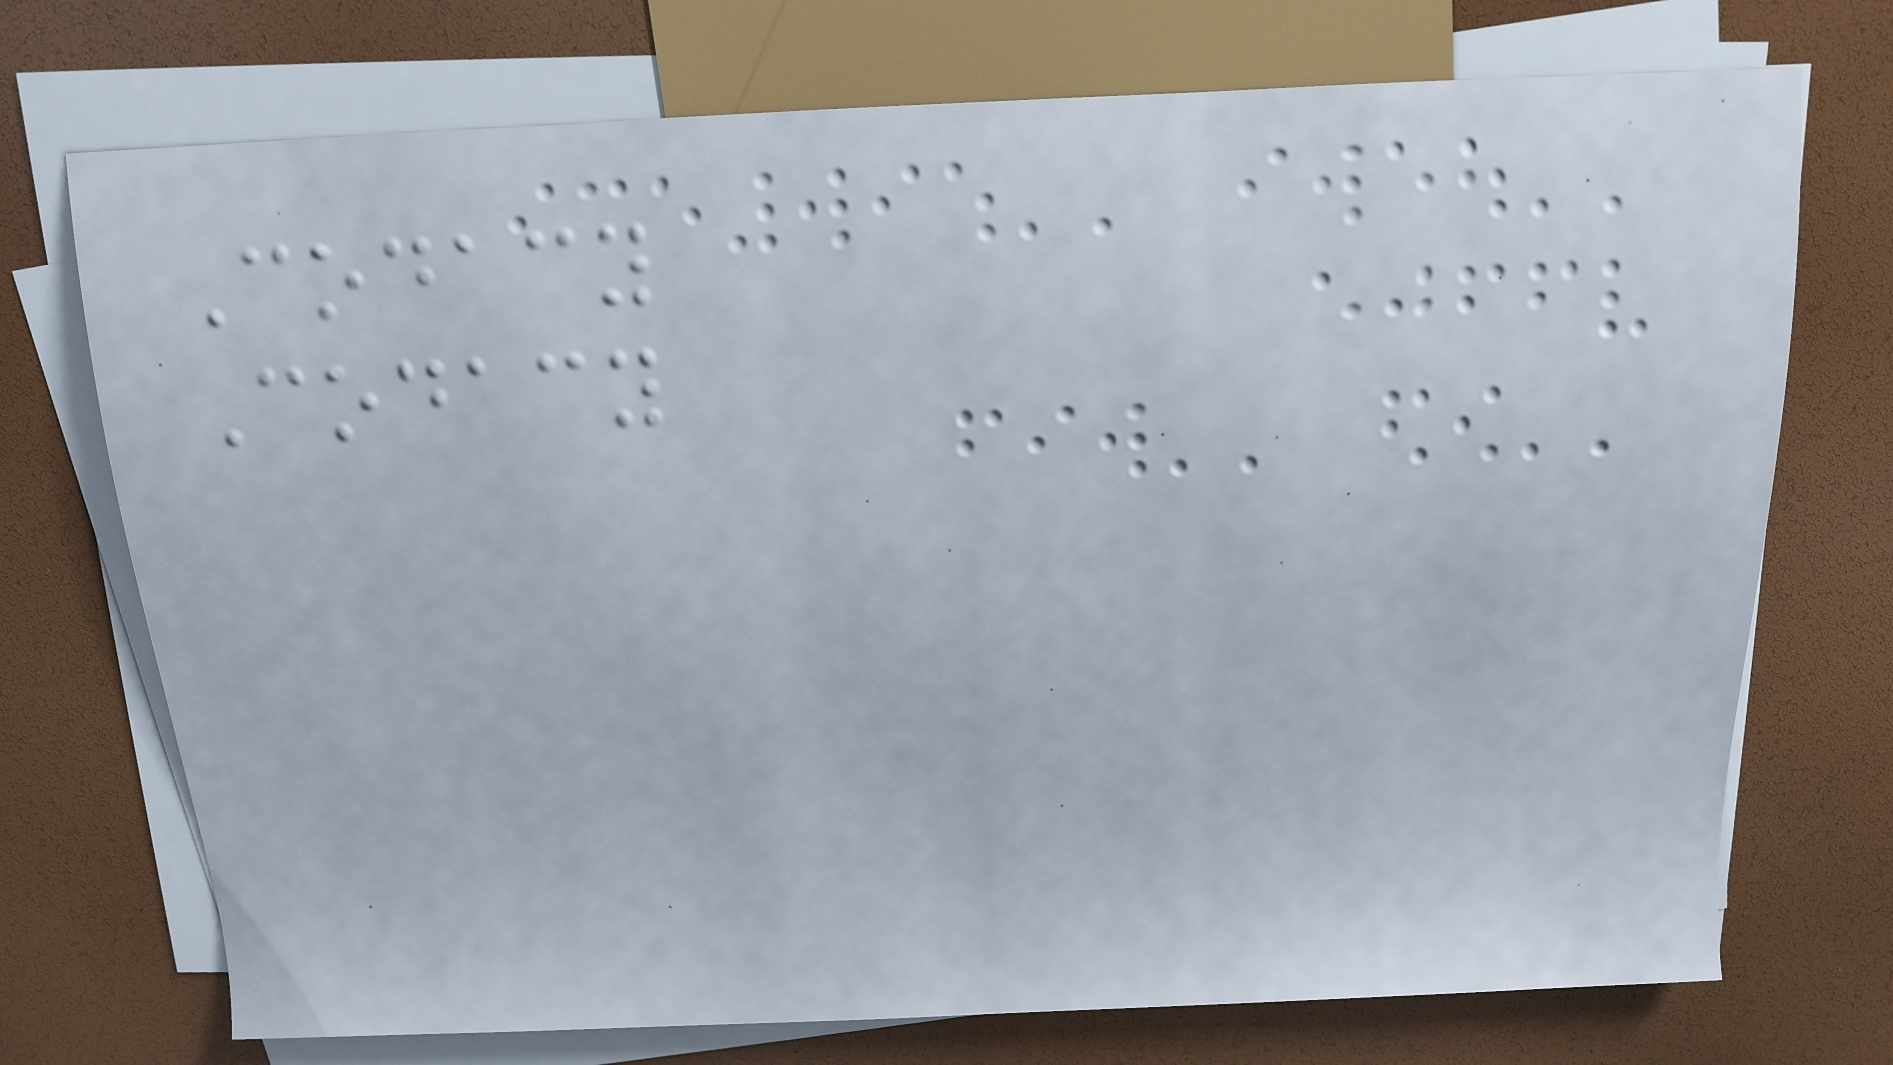Codacy
Codacy
